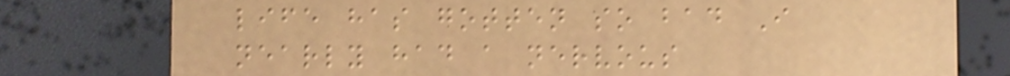life has gotten so bad I
nearly had a nervous
